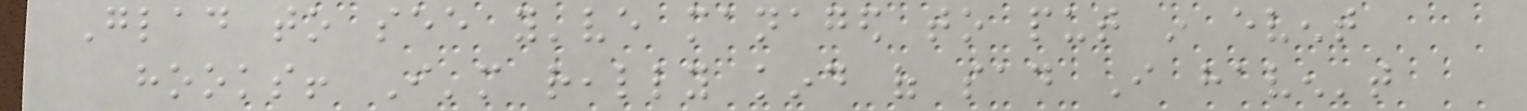Glad to see you've managed to put in event
hooks! I'm really kind of sad I haven't
